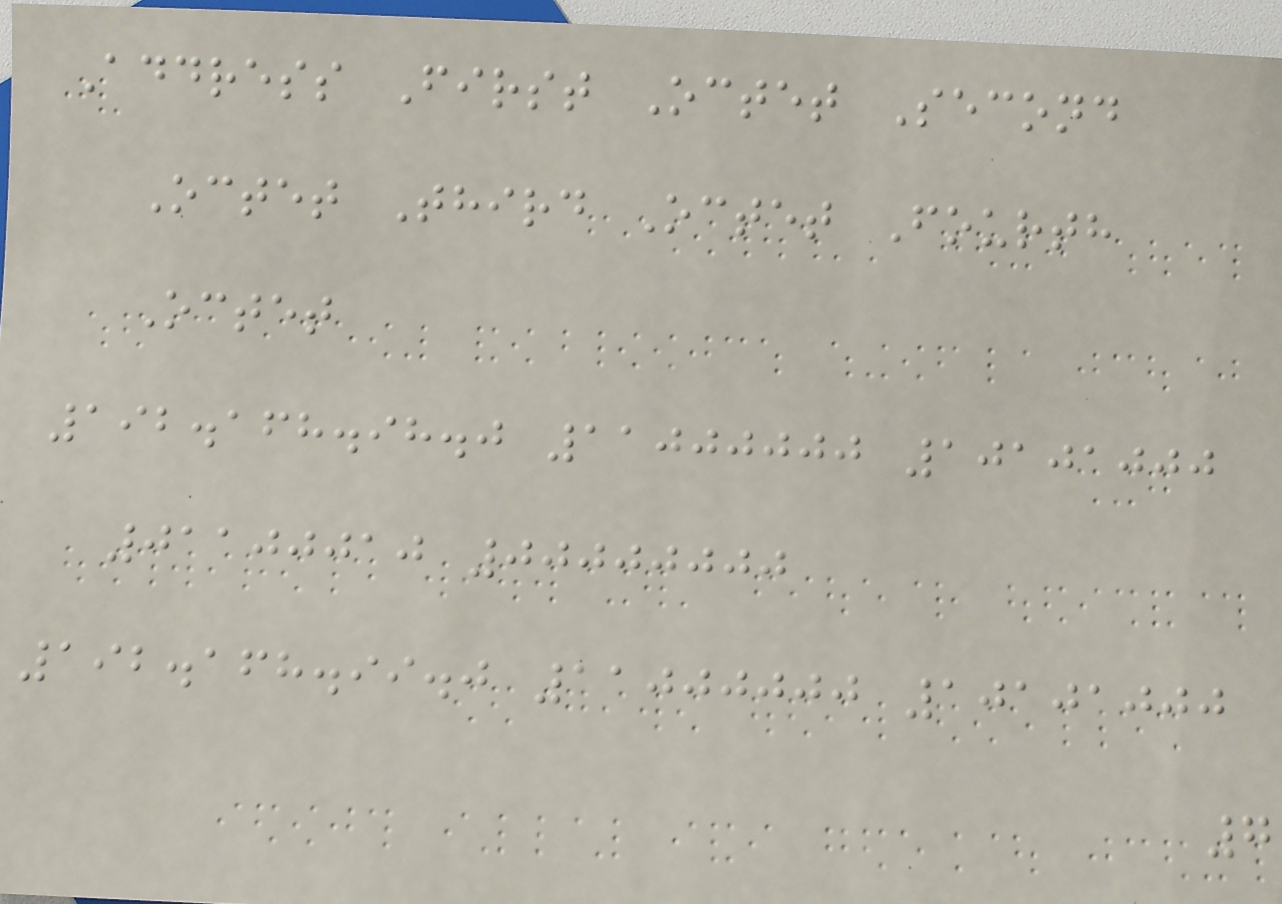Address First Octet Second
Octet Third Octet Fourth
Octet
192.168.98.0 11000000 10101000
01100010 00000000
192.168.99.0 11000000 10101000
7
